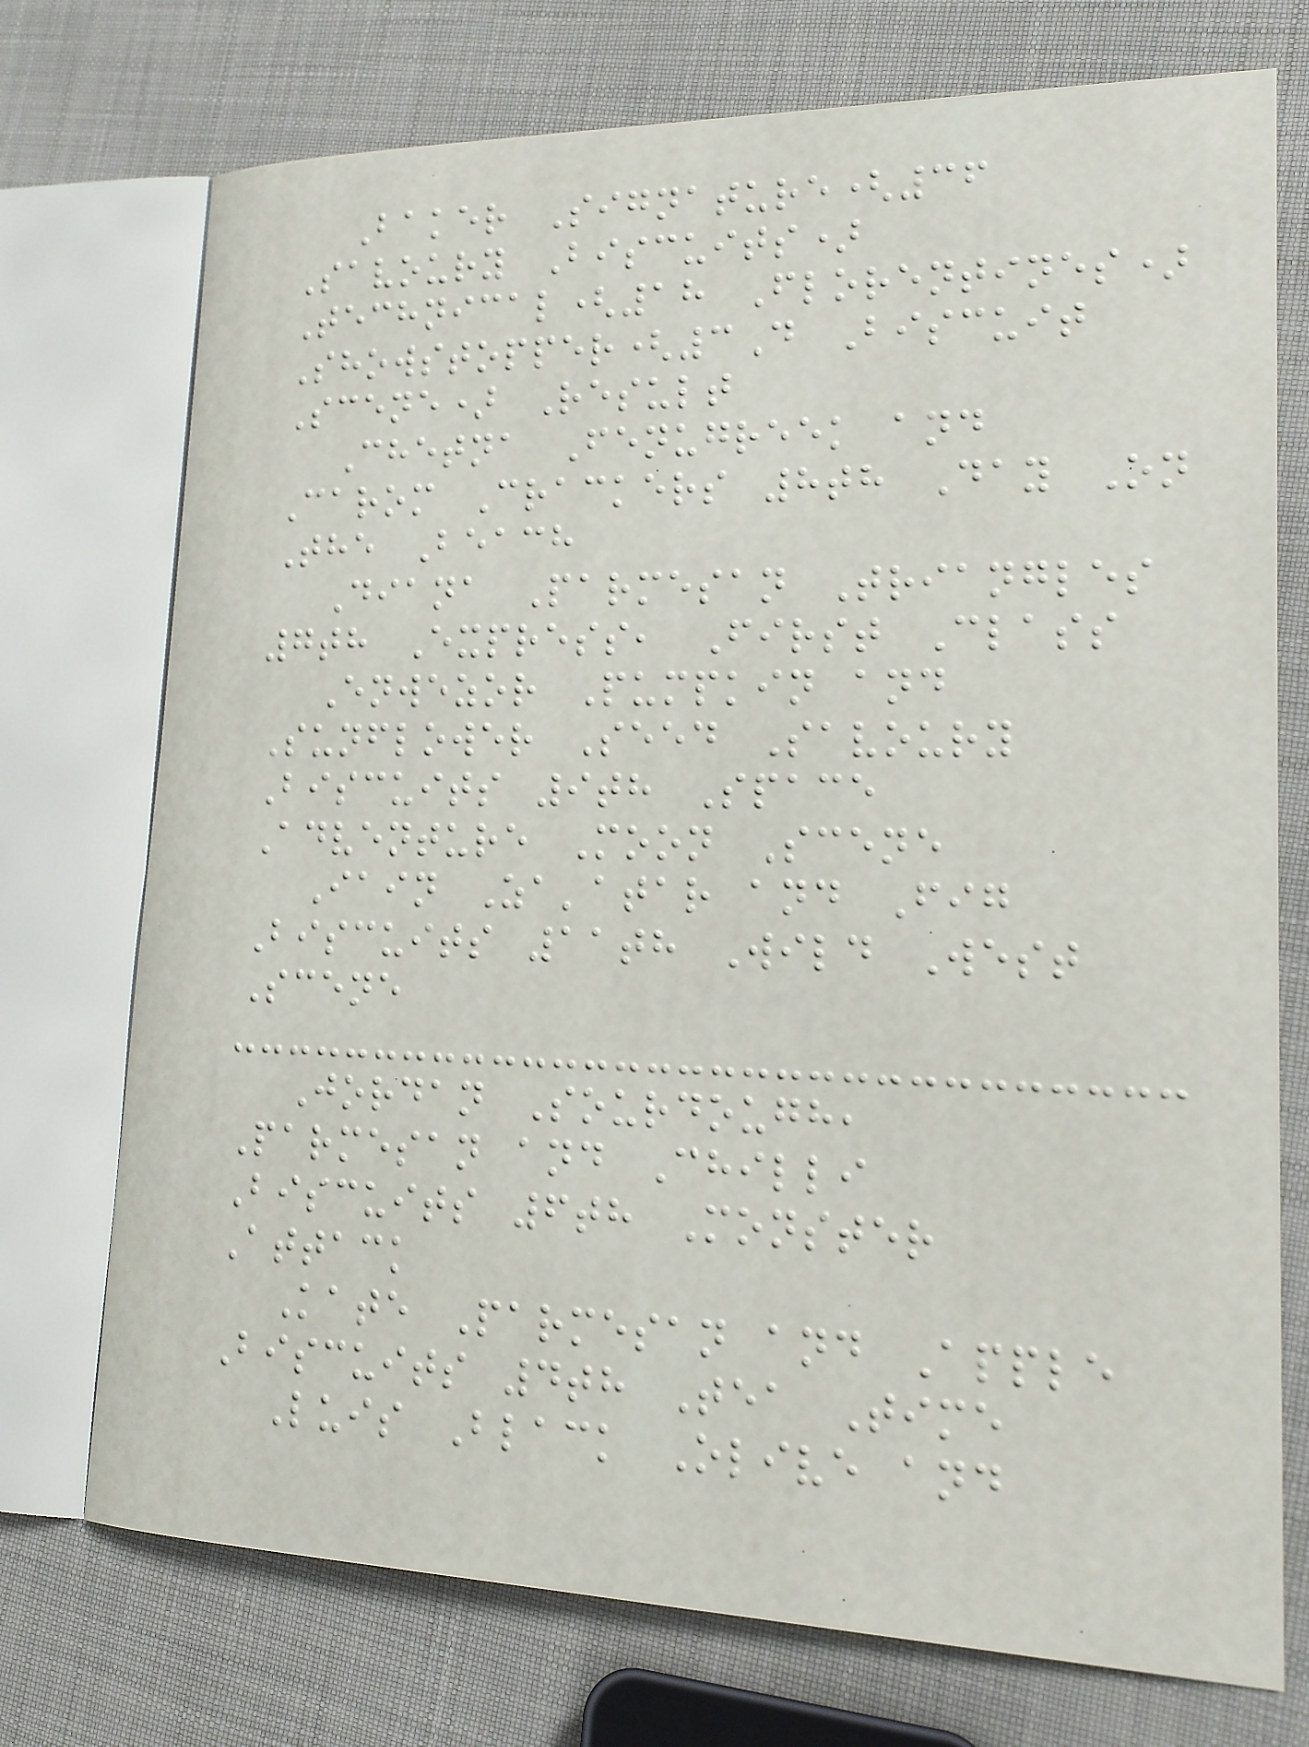Baker Signature(36
Savoury Biscuits)
Technical(18 Florentines)
Showstopper(3D Biscuit
Scene) Result
Chetna Fenugreek and
Carom Crackers 8th Day On
The Beach
Diana Parmesan Triangles
7th Express, First Class
Enwezor Pumpkin and
Sunflower Seed Savoury
Biscuits 9th Space
Adventure Moon Scene
Iain Za'atar and Fig
Biscuits 11th Wild West
Scene
Jordan Sourdough,
Parmesan and Chilli
Biscuits 6th Monster
Attack
Kate Parmesan and Apple
Biscuits 4th Tea Time
Luis Black Olive and
